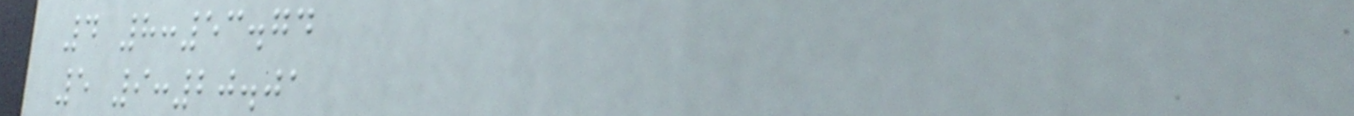4 8:53.74
5 9:20.01
